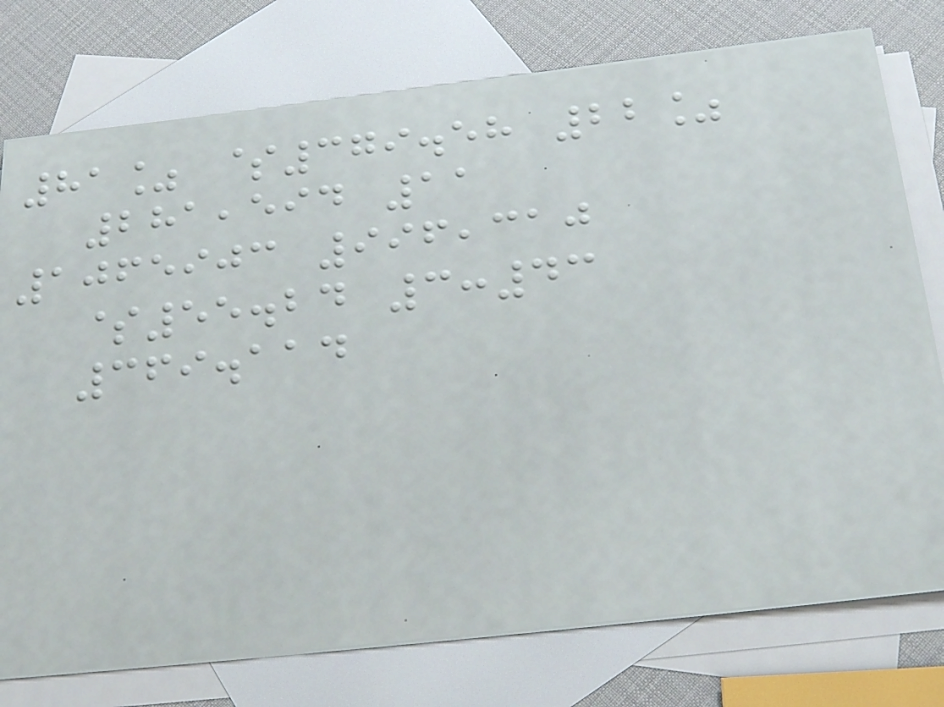81% $379.58 22%
281,594 11
1065903 996,310
$55.24 3:43
369.114
